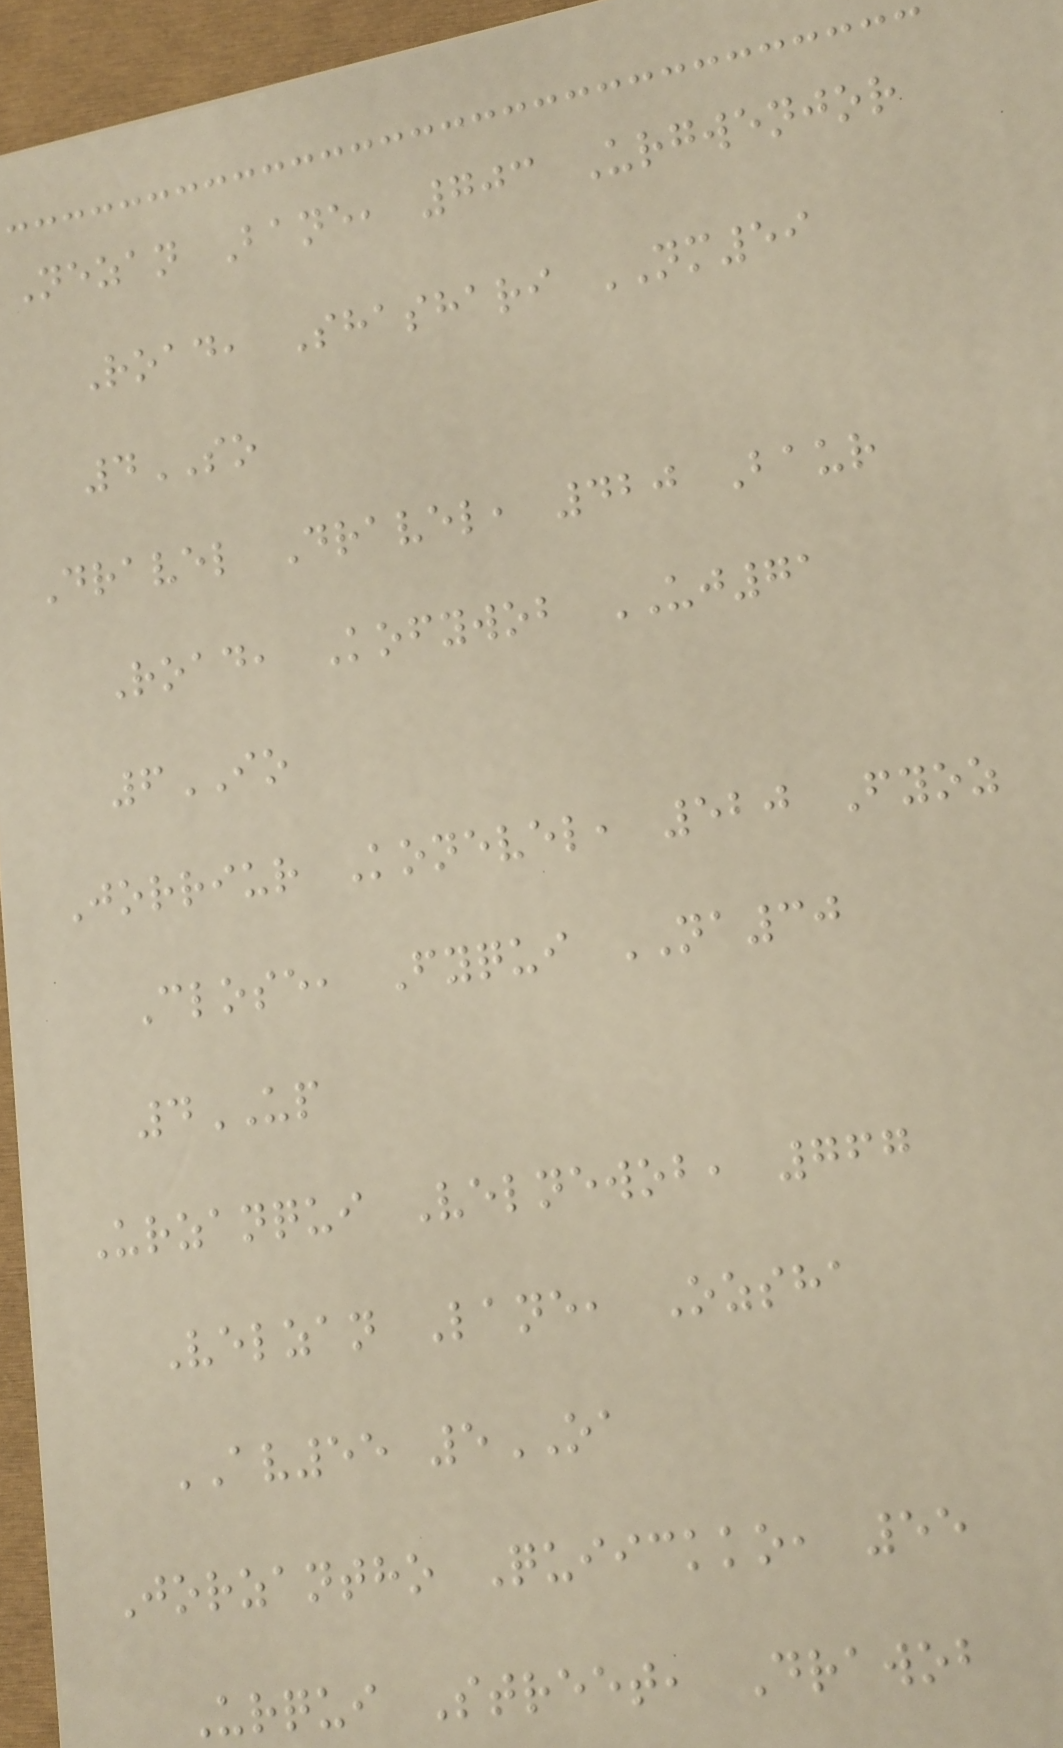Nezan Bane, 703 Urgwenjor
Road, Shashari NM59
4SO
Dravel Dravel, 420 Baur
Road, Kofywob UJ71
6IO
Jorriur Konevel, 520 Fyoz
Close, Fyqui NA30
4UP
Urzanqui Velnewob, 767
Velzan Lane, Ozsha
AV55 5OA
Jorzantho Quiickko, 55
Urqui Street, Drawob
